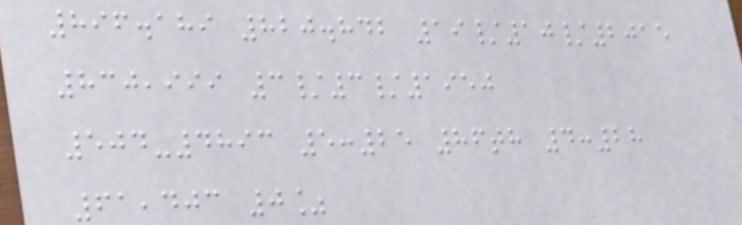896.189 820.842 19/10/2015
830,999 3/3/1950
504-4893 5:25 86th 4:28
61,403 0%
